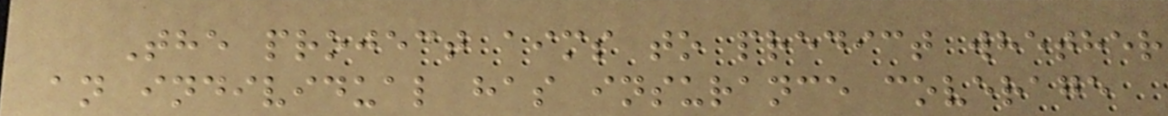The project aims to predict whether
an individual has insurance coverage
